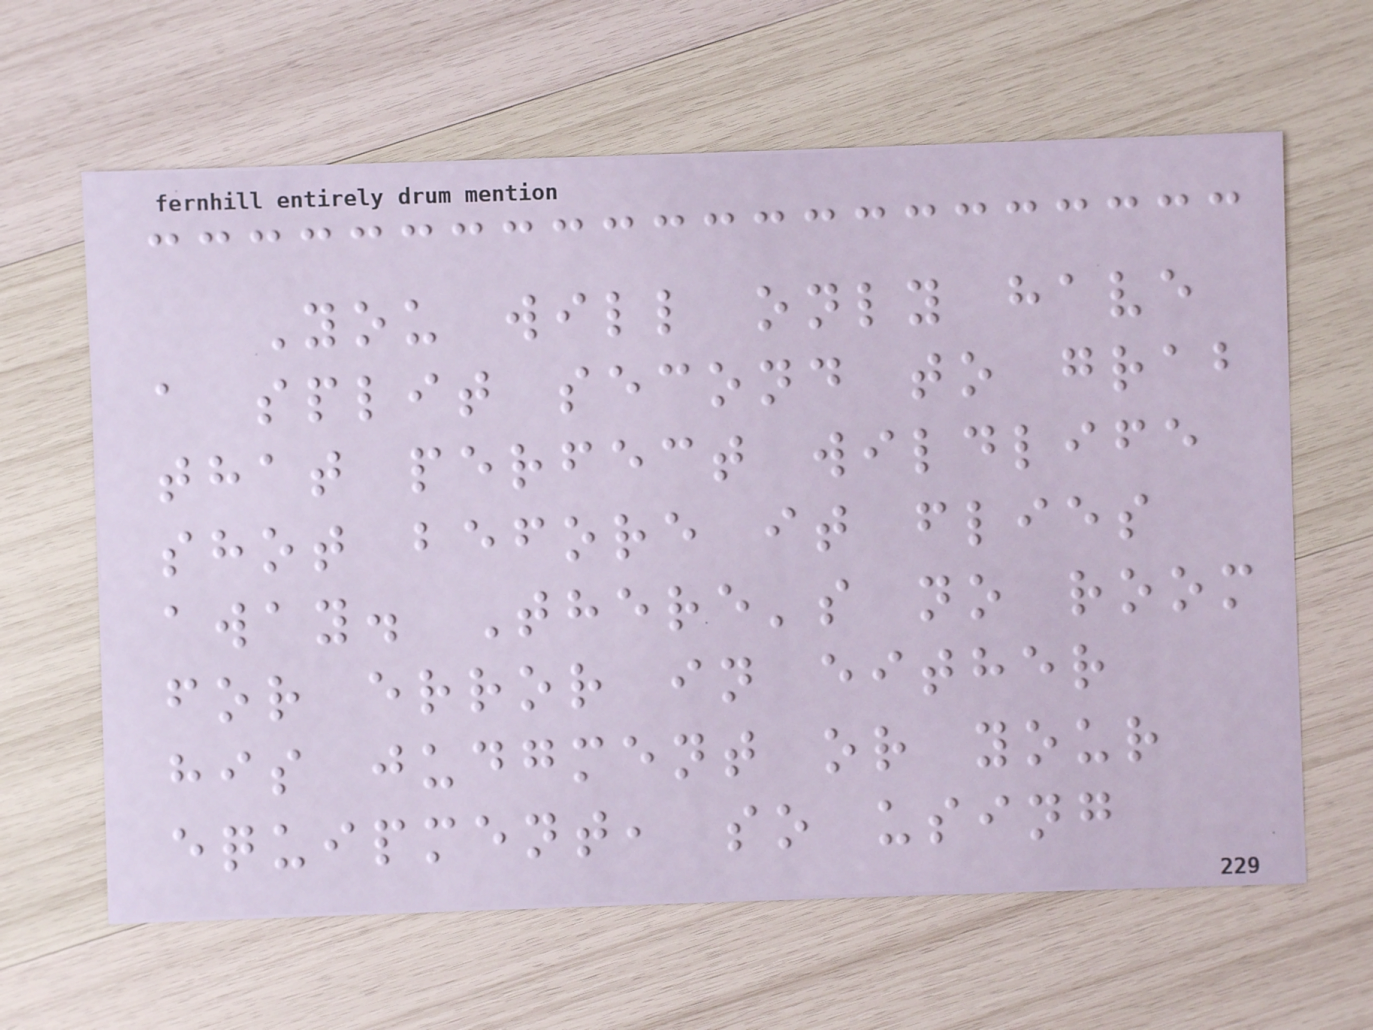You will only have
a split second to grab
that perfect wildlife
shot before it flies
away. There's no room
for error in either
his judgment or your
equipment, so using
